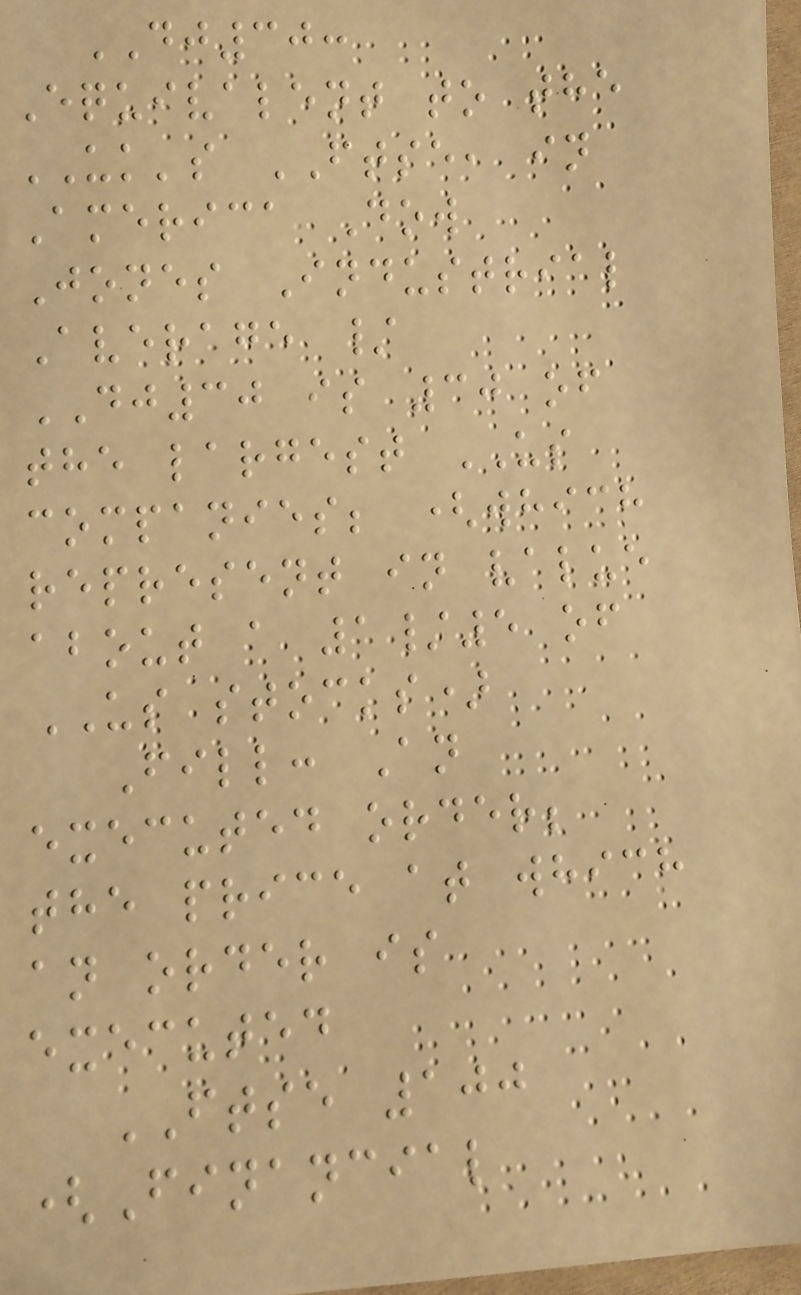DJ30:
Equivalent to the
UK's FTSE, in
America Dow
Jones Industrial
Average /
DJ30 is 30 of
the largest US
companies; (which
represent in value
about a 1/5 of
US stocks)
Fill: An
executed order;
the price at which
an order is
executed
FTSE 100
(Financial
